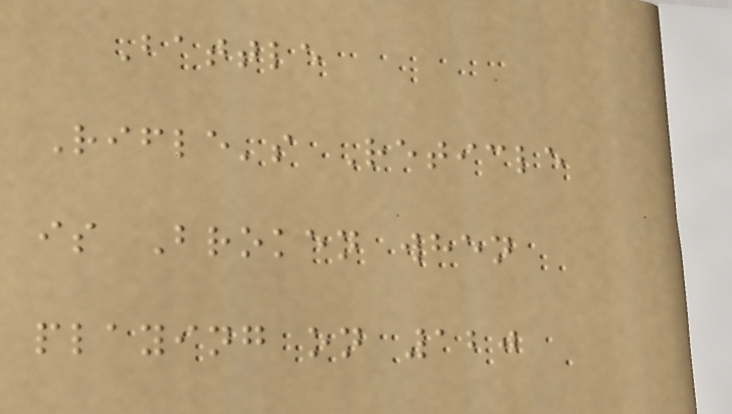Battle
Rifle's Reticle
is Broken when
playing on 120
